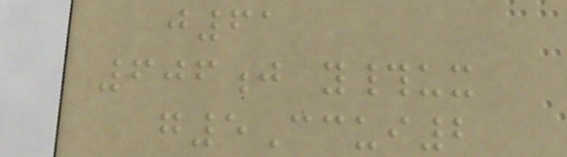j61
606j y#ux
g5Ccui2
